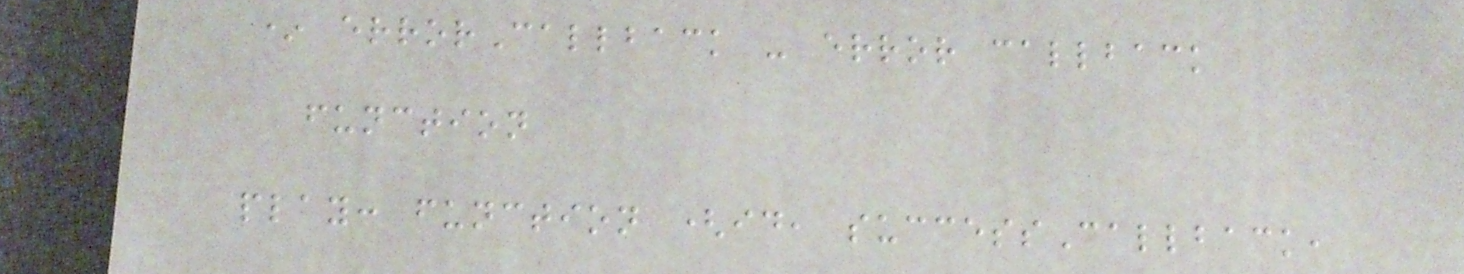* errorCallback - error callback
function
play: function (id, successCallback,
